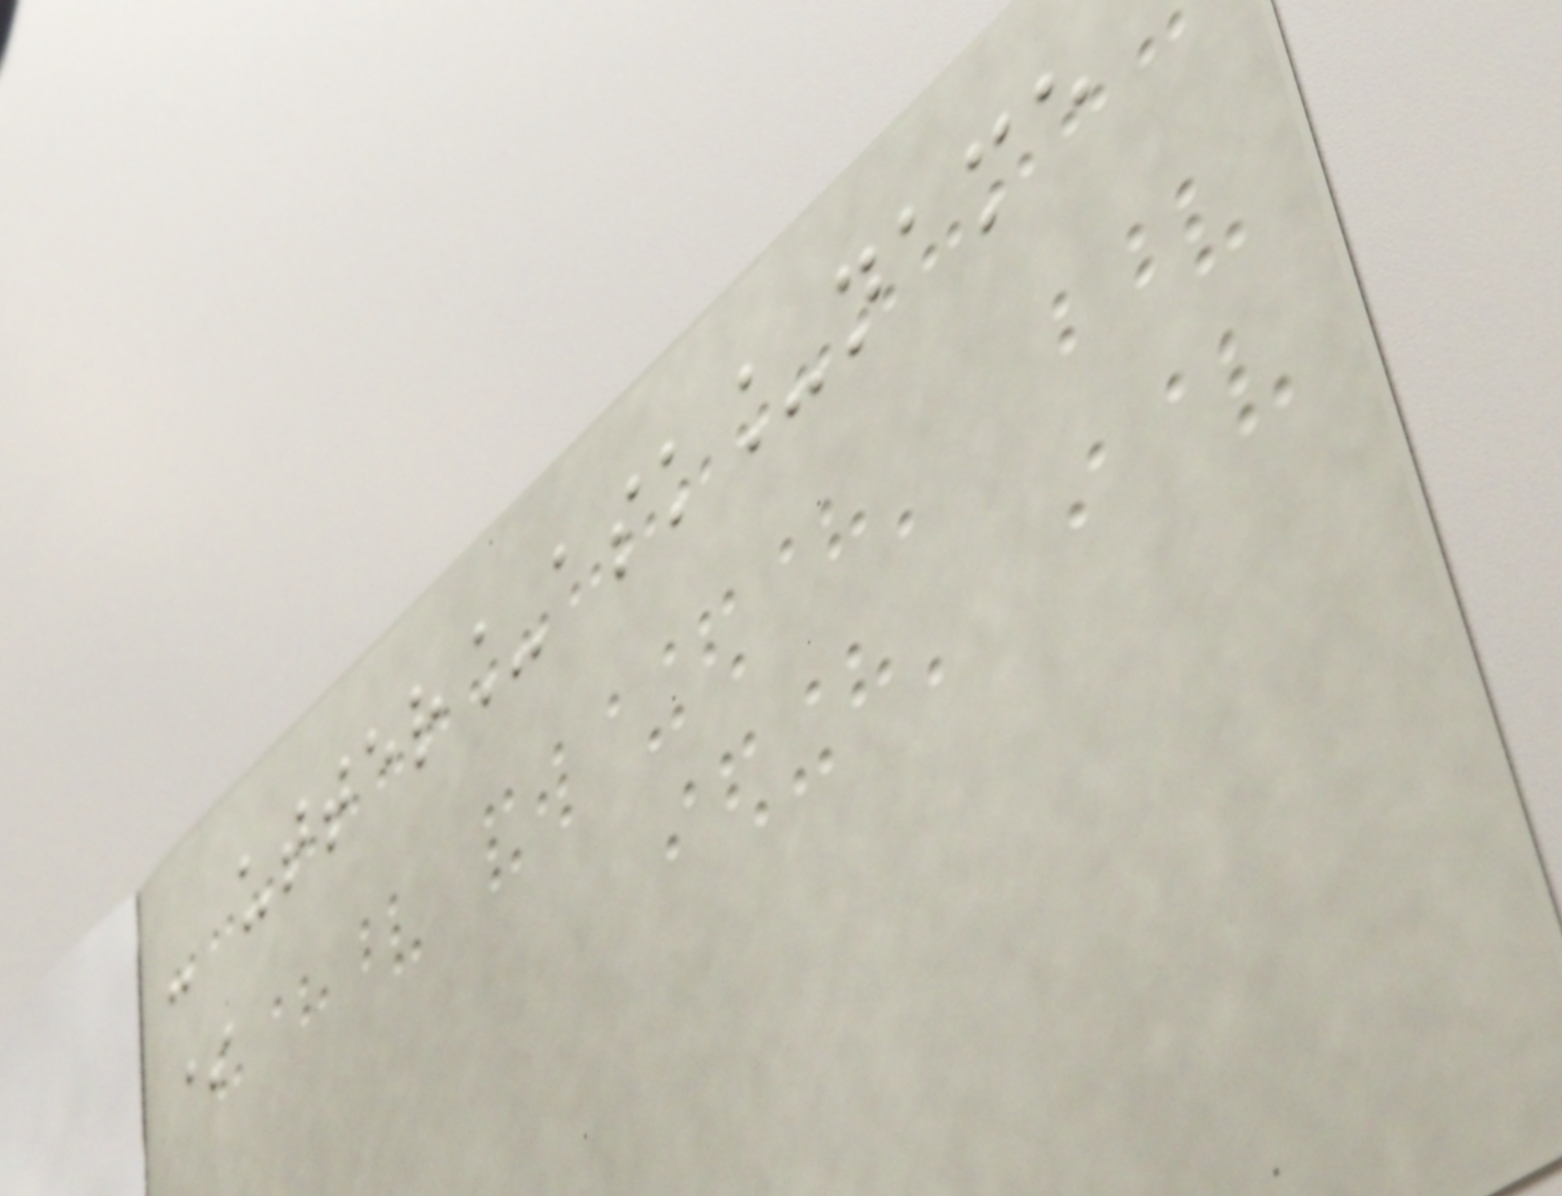- utter_ask_name
*
